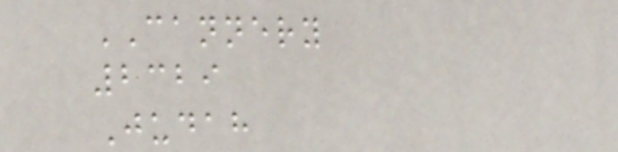CANNERY
2329
Judah
